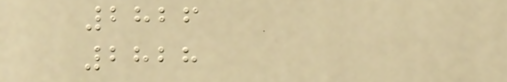2826
2828
